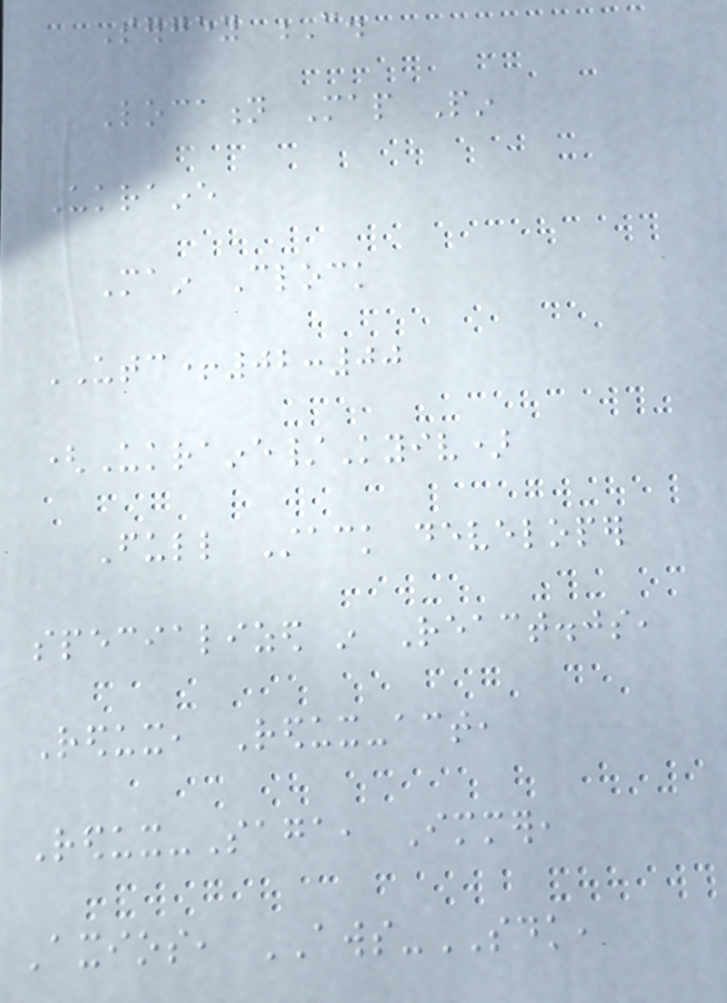Sergey C.
Location Map Pin
Ukraine
Main Clock
UTC+02:00
(Ukraine/Kyiv)
Full Stack developer
specialized in React.js,
Redux, Redux-act,
Redux-Saga, Immer,
Axios, AWS-SDK,
